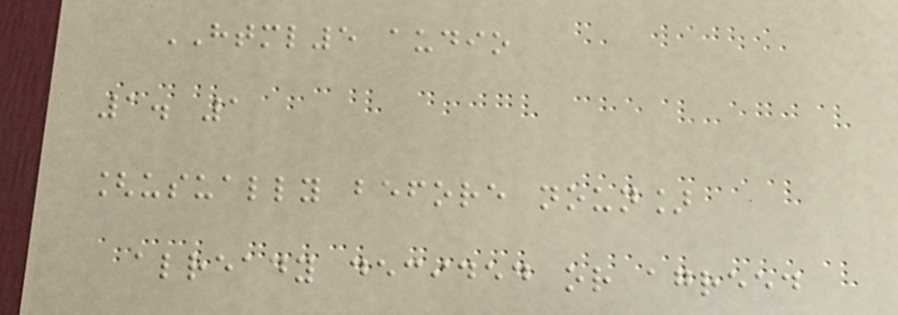HTML5 audio
1. 1
[usually before noun]
already decided or agreed
